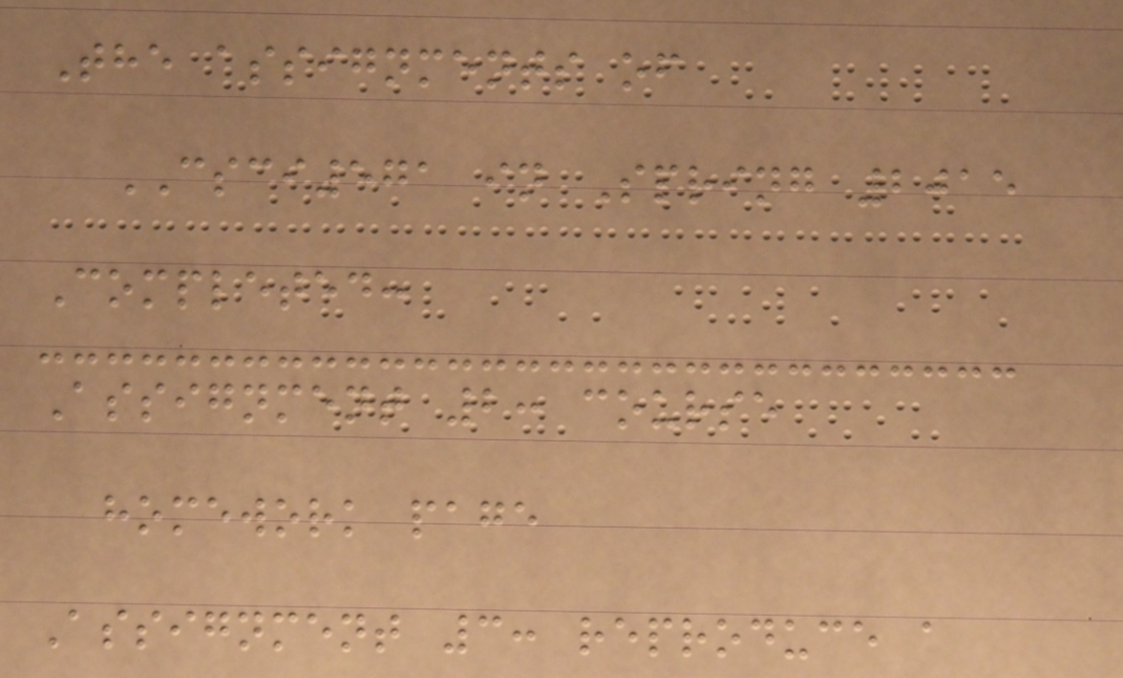The assignments of
CSCI571 in Spring 2015
Completed:
Assignment 2: course
homework page
Assignment 3: reproduce a
